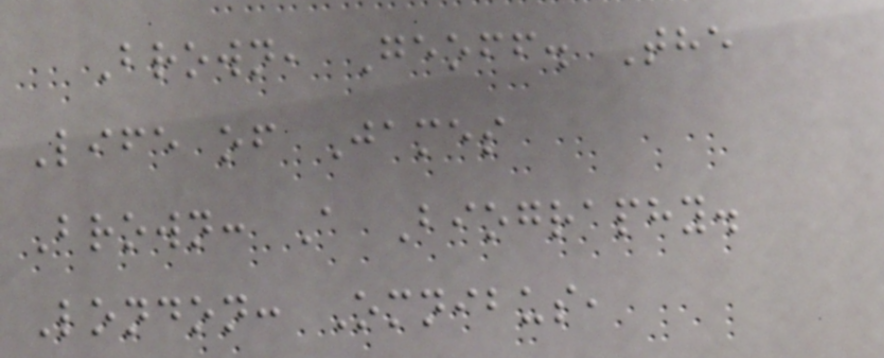Brown, Geoff. The
Life of James
Brown: A Biography.
London: Omnibus,
